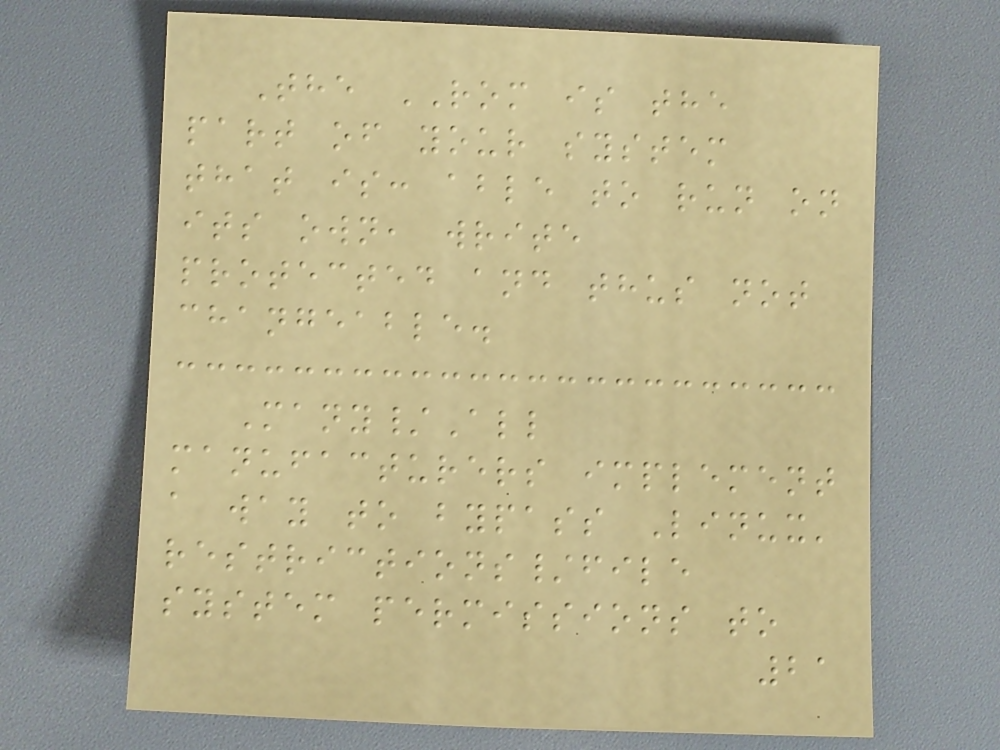The ROM is the
part of your system
that is: able to run on
its own, write
protected and thus not
changeable.
Many/All
manufacturers implement
a way to bypass Linux'
restrictions/file
system permissions to
21
